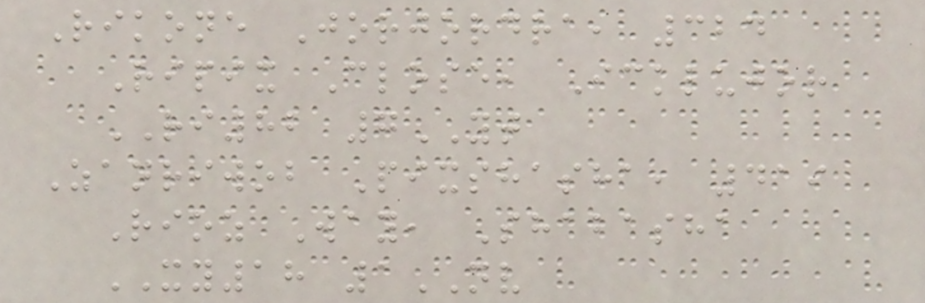Rikone Jorjordra, 324
Ripix Close, Icklujor
RI82 7YT
Zanriwob Pixshasha, 419
Rioz Way, Shabasha
XY18 1NV
